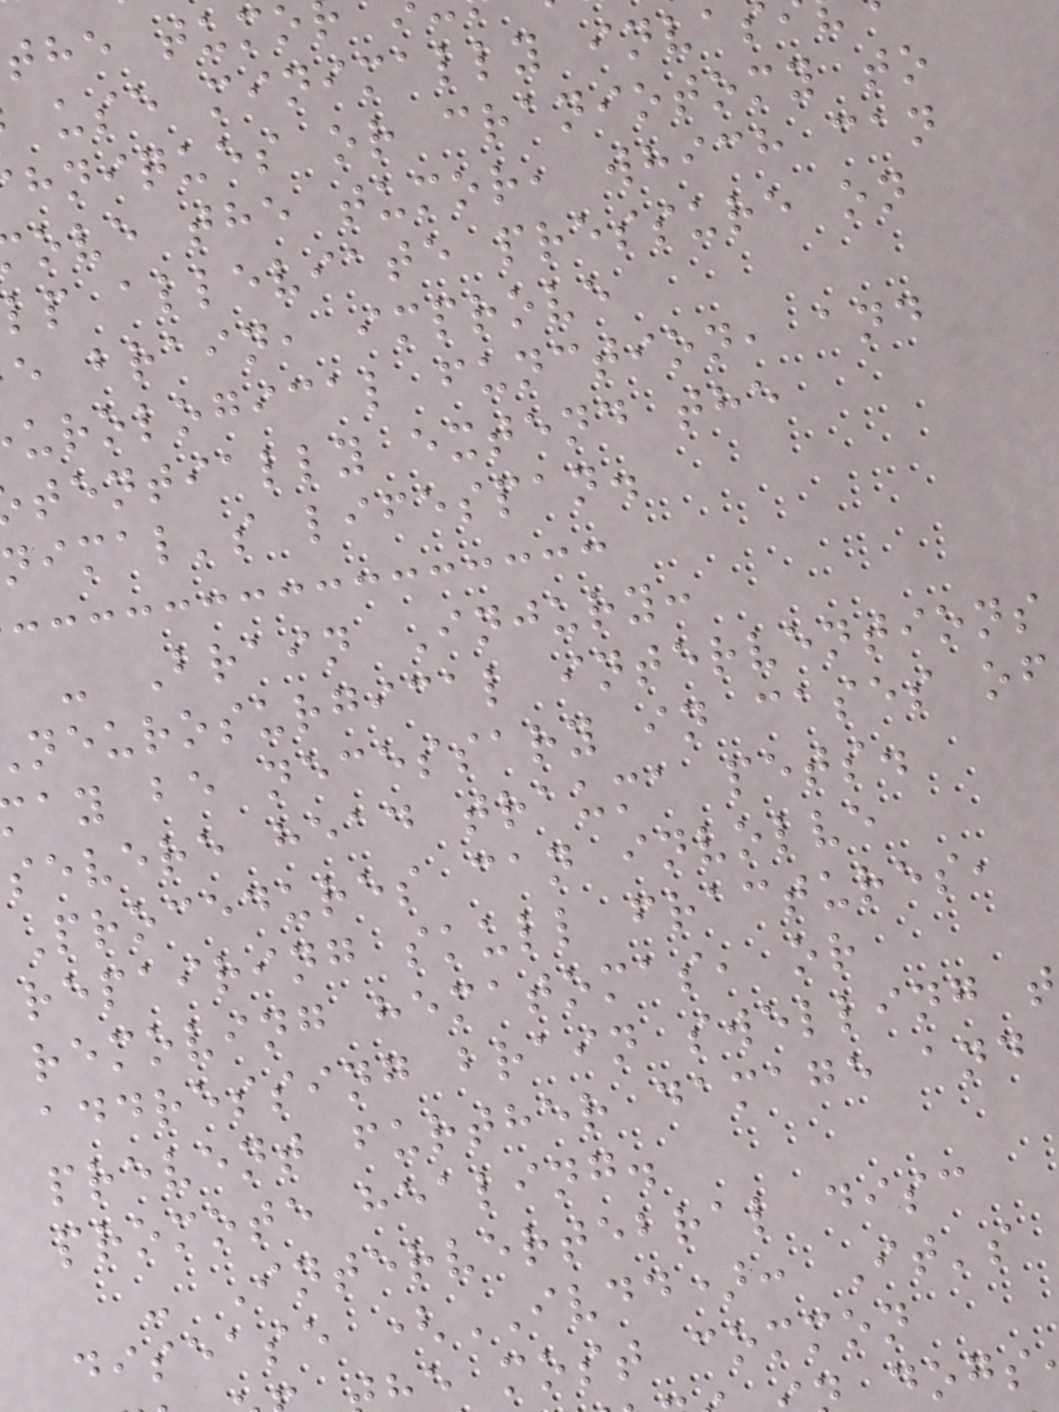the tumo
use minimally invas
hniques or craniotomy to
ove the tumor, which can
lp alleviate pressure on
e brain, improve
urological function, and
tentially extend the
nimal's lifespan.
- Brain Injury:
neurosurgical interventions
ay be necessary in cases of
severe head trauma pets.
Procedures can involve
repairing skull fractures,
removing hematomas, or
addressing brain swelling t
prevent further damage and
promote healing.
- Intervertebral disc
disease (IVDD): It's
e most common
